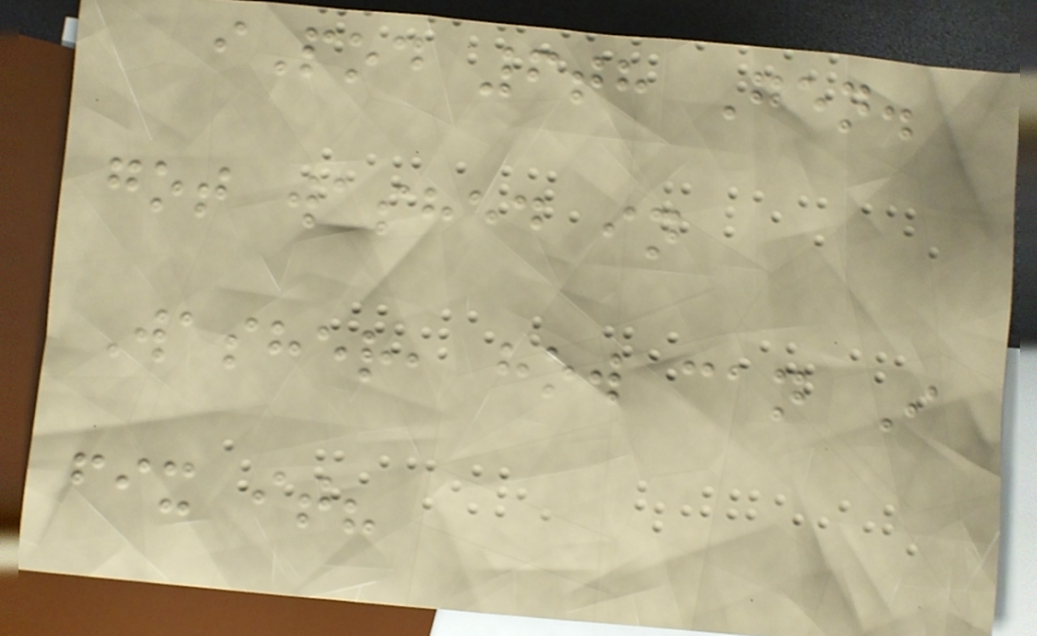iPod 6th Gen.
got washed in
Washer, how can I
fix it?
